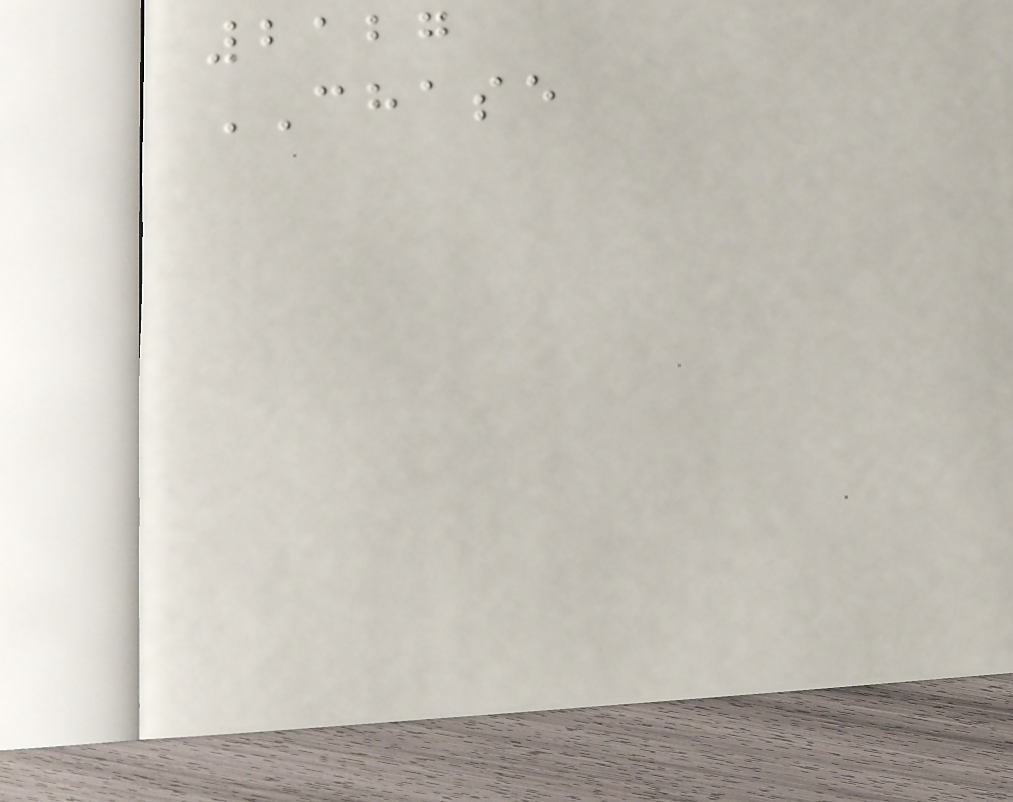2127
CHASE
